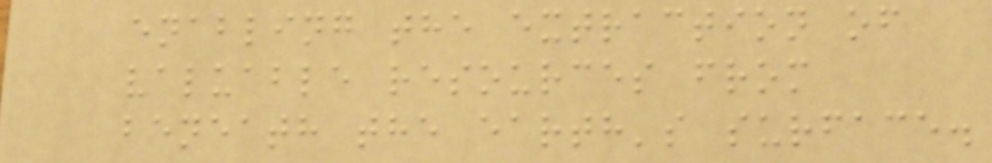enabling the extraction of
valuable resources from
beneath the earth's surface.
